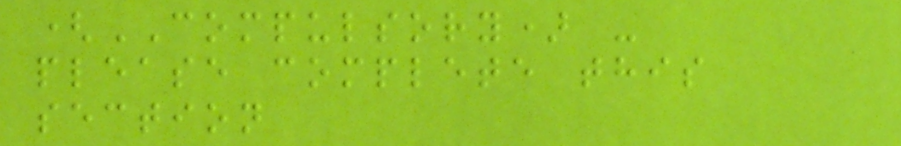(COMPULSORY) -
please complete this
section
